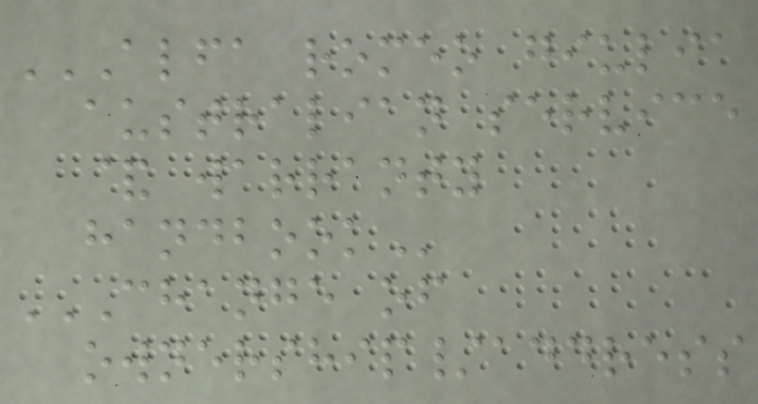ALFA ROMEO GIULIA
AUSTRALIAN SERVICE
& WARRANTY
HANDBOOK
CHANGE OF
OWNERSHIP/ADDRESS
